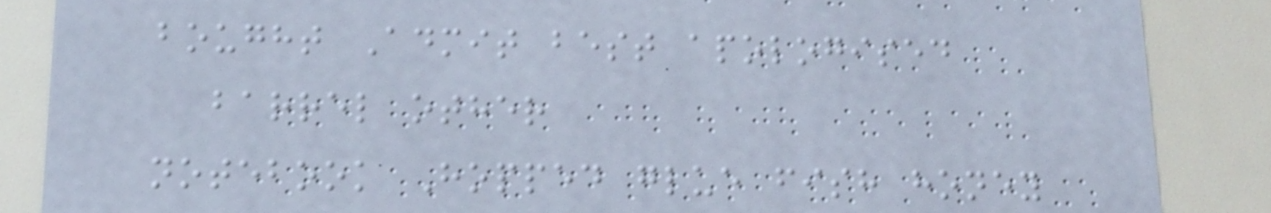bought Admit best apologised
barrel other
notebook Hopped glue fish honey
